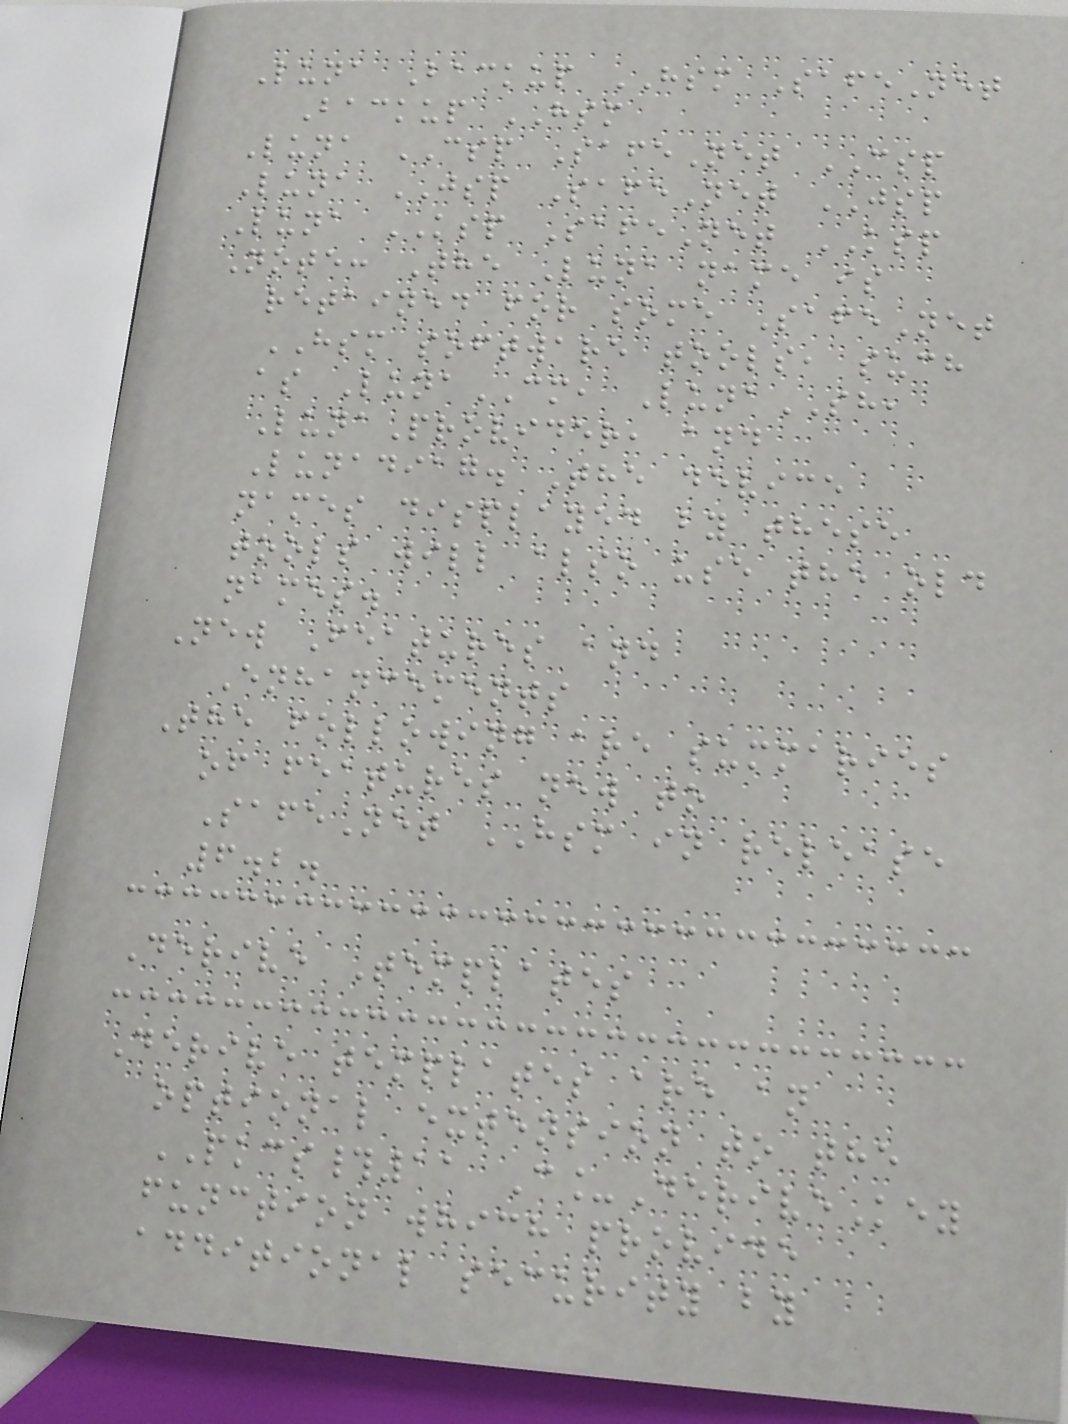Luna Backup HSM SafeNet
Backup HSM
Luna CSP SafeNet CSP
Luna JSP SafeNet JSP
Luna KSP SafeNet KSP
Note: The Luna name is
retained for some SafeNet
HSM software tools, such
as LunaCM, LunaSH,
LunaProvider, and
Lunadiag. The device
names displayed by these
tools will also use the old
names.
New Features and
Enhancements
The following are summaries
of features new to
SafeNet HSM in release
6.2.
Derive Templates
Derive templates are an
optional extension to the
PKCS#11 C_DeriveKey
function which provide
additional security by
